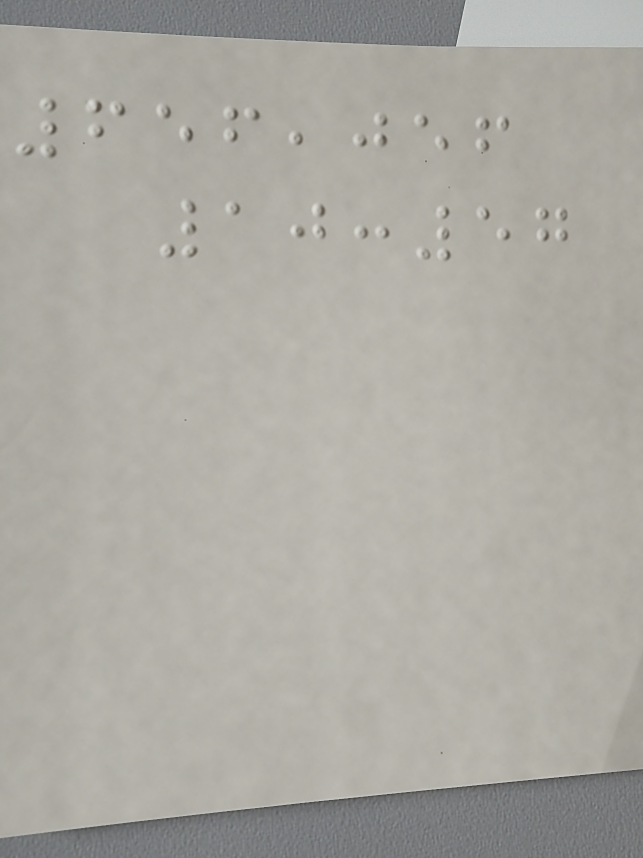656,056
10:57
